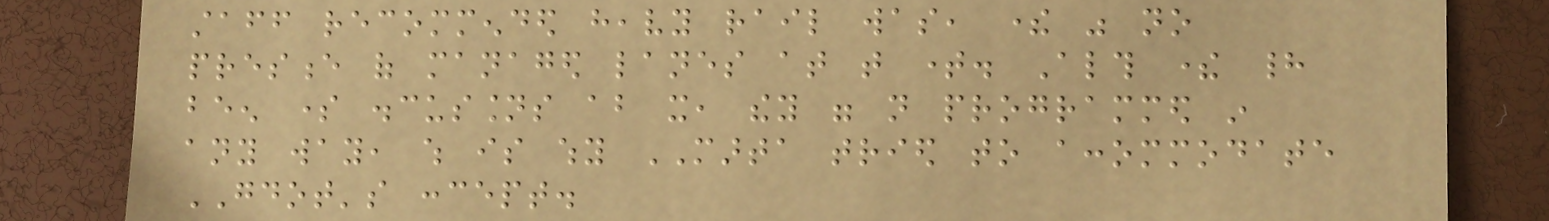staff recommended heavy rail was, there was no
presence of managed lanes at that time. Although there had
been some discussions about it, they were not programmed in
any way, which is why MARTA tried to accommodate
GDOT's concept.
